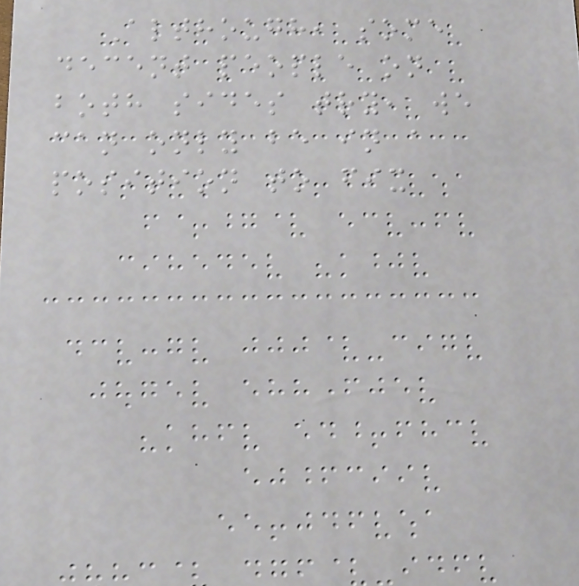Although, some
decent people on
both sides try, we
can only be in a
position to fix
